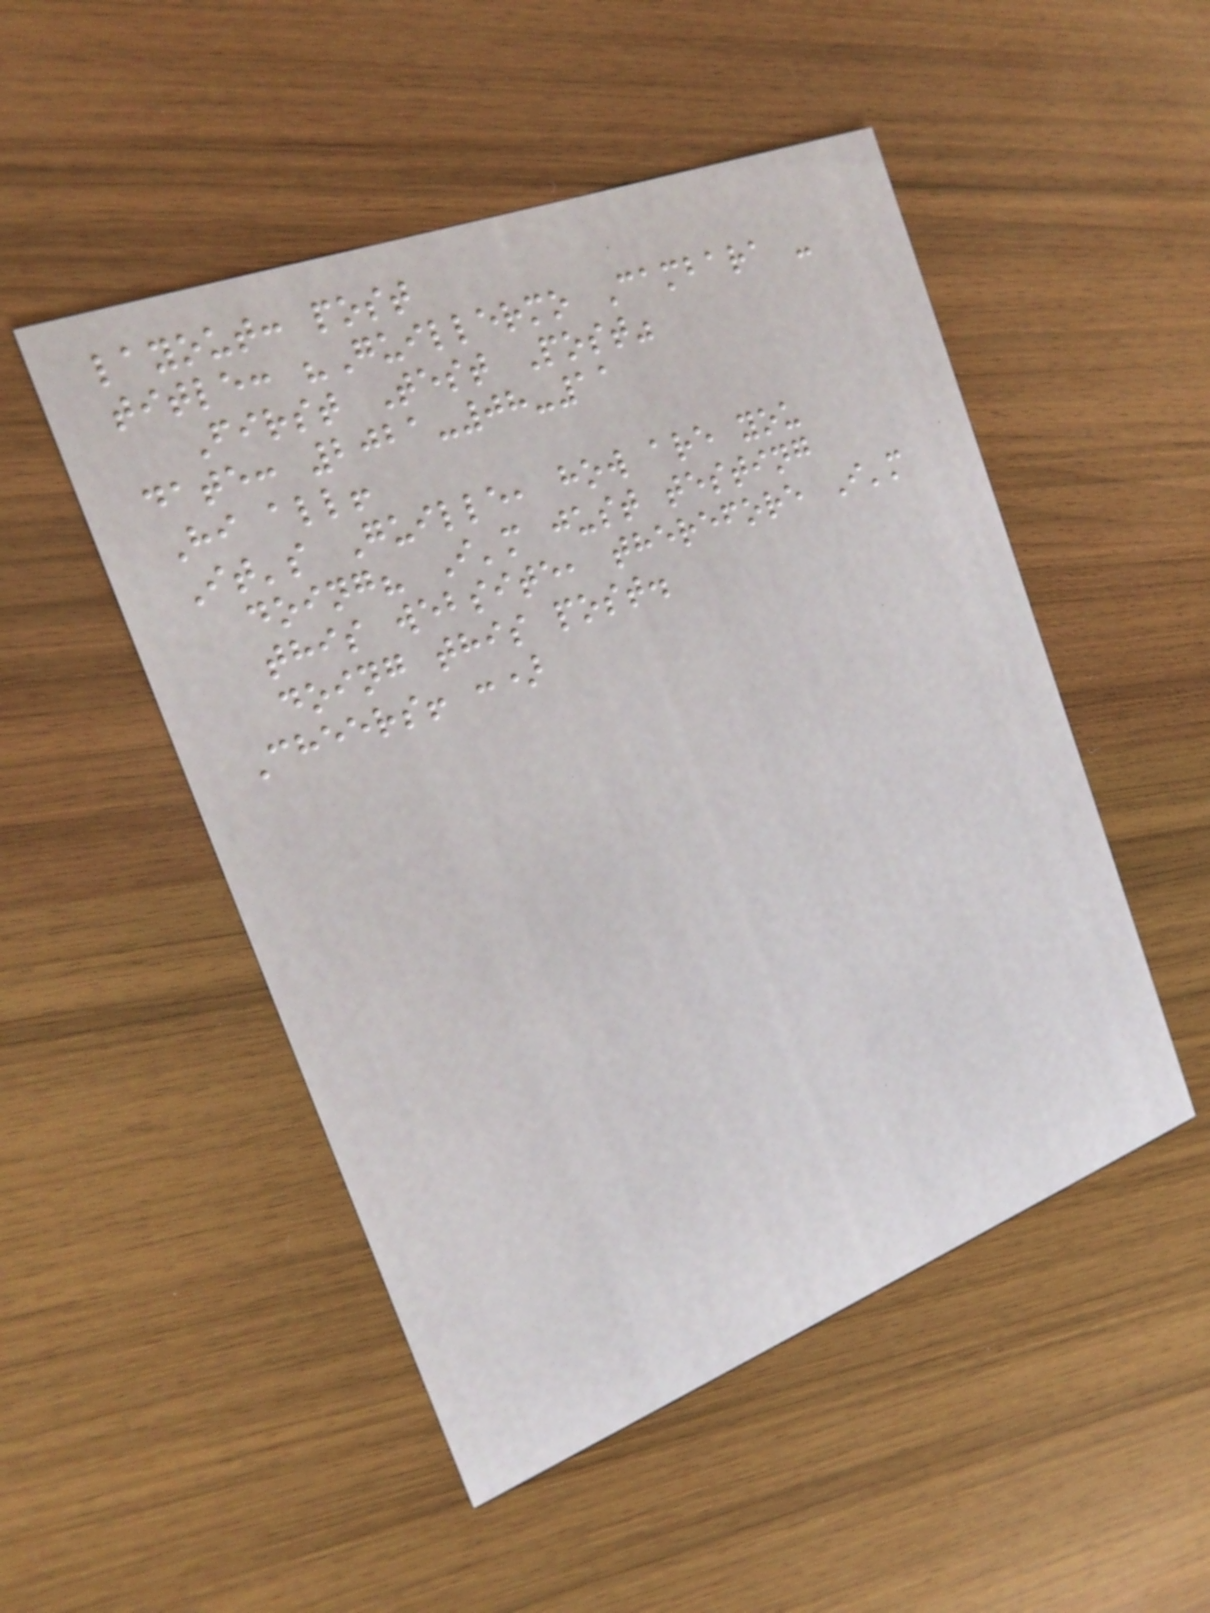layout: post
title: "Guillermo Cambara -
First Test Post"
date: 2021-08-11
Hi all!
It's Guille, how are you
doing? I'm just testing
this website, therefore I'm
doing this post.
Cheers! :)
